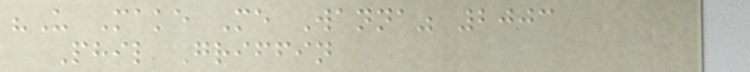"U Make Me Wanna" 2003
Phil Griffin
